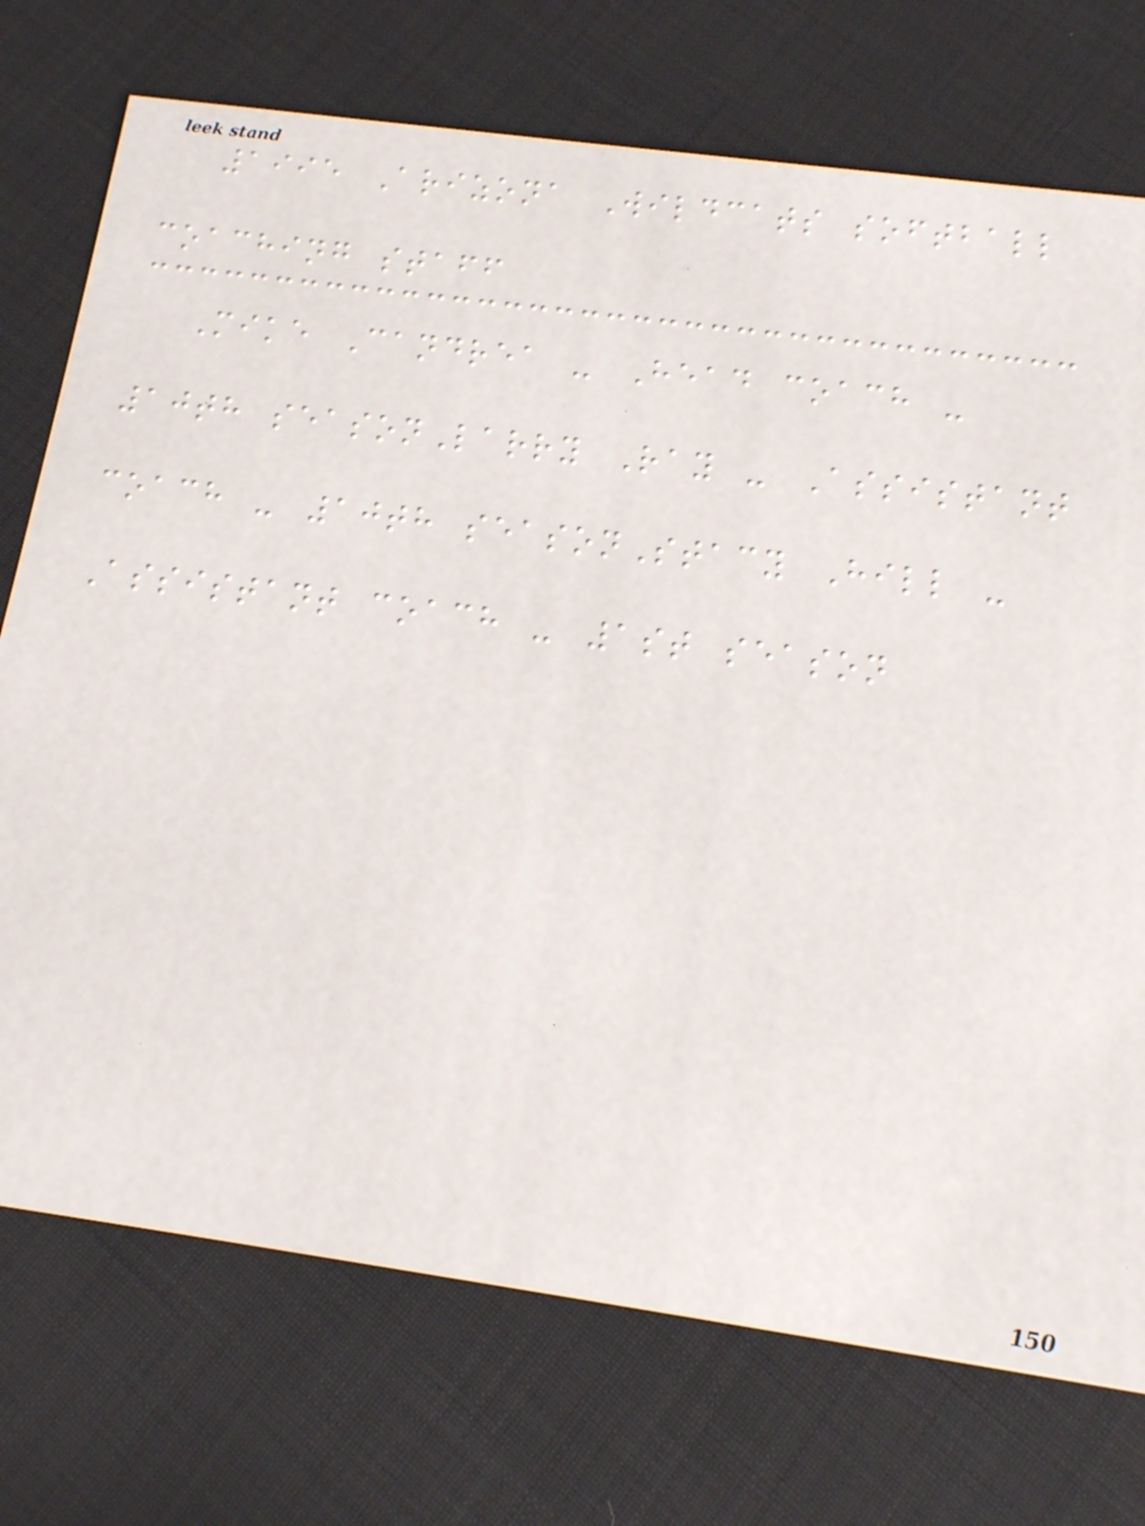1995 Arizona Wildcats softball
coaching staff
Mike Candrea - Head coach -
10th seasonLarry Ray - Assistant
coach - 10th seasonStacy Hill -
Assistant coach - 1st season
